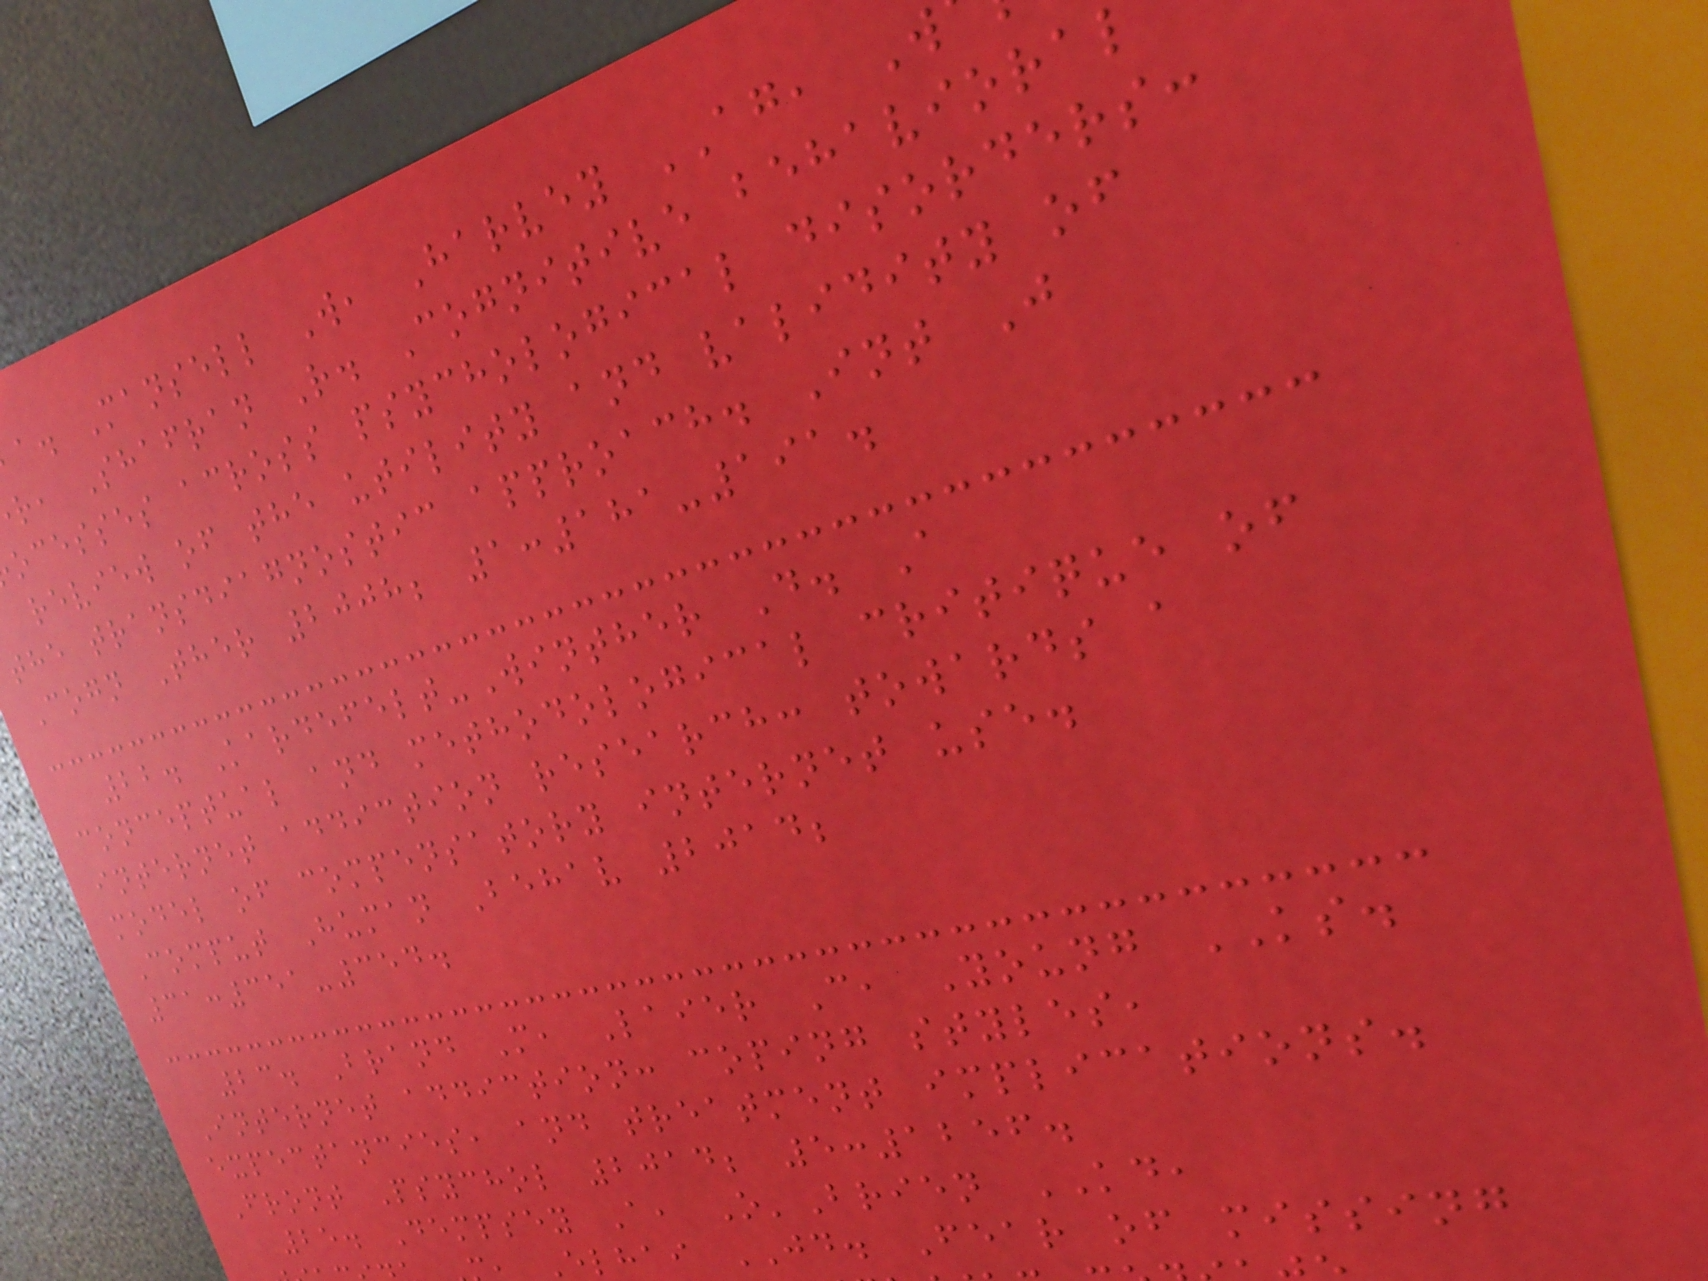a. Mansell W, Harvey AG, W
r, Shafran R. Cognitive behaviora
ocesses across psychological disorders:
review of the utility and validity of
the transdiagnostic approach. Int J
Cogn Ther 2008; 1:181-191.
22. Kardefelt-Winther D. A
conceptual and methodological critique of
internet addiction research: towards a
model of compensatory internet use.
Comput Human Behav 2014;
31:351-354.
23. Brand M, Laier C, Young KS.
Internet addiction: coping styles,
expectancies, and treatment implications.
Front Psychol 2014; 5:1256.
25. Dempsey A, O'Brien KD,
Elhai JD. Fear of missing
